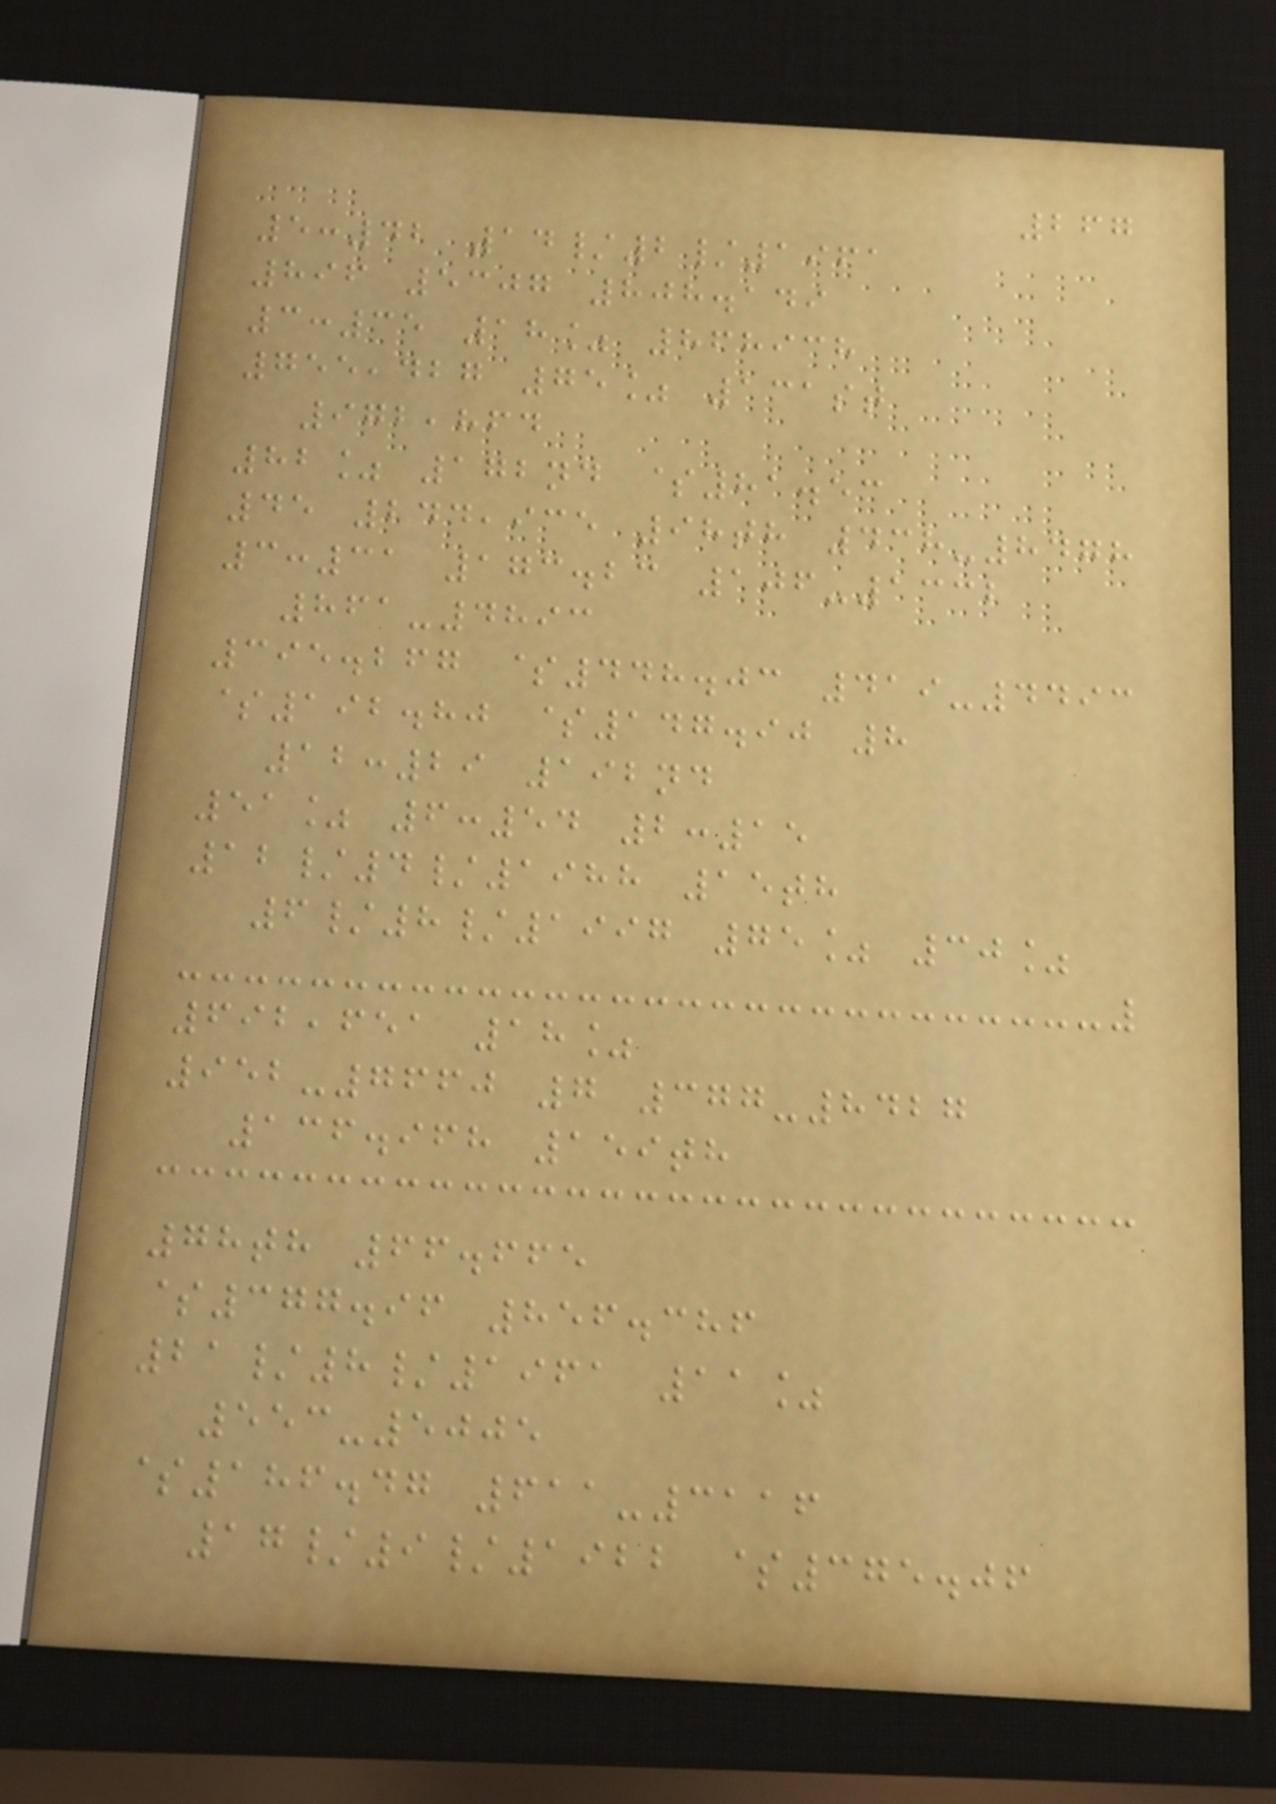267
5:42 14/2/1961
896 5307 808.149
3:35 18% 868938
755,427 75% 131st
972,864
82% 172nd $81.53
45 244,935 98th 438-8478
3:31 173.23 106-1332
861-4893
395.267 $448.03 419-4493
$192.80 $147.90 8
12:29 192nd
51% 6:54 2:15
12/4/1988 15th
6/8/1997 75% 30%
692,651 18%
952-7660 7 377-8427
136.968 159th
78th 66.665
$377.96 856.386
21/8/1961 11%
553-5005
$186.47 611-3116
17/9/1922 $375.06
